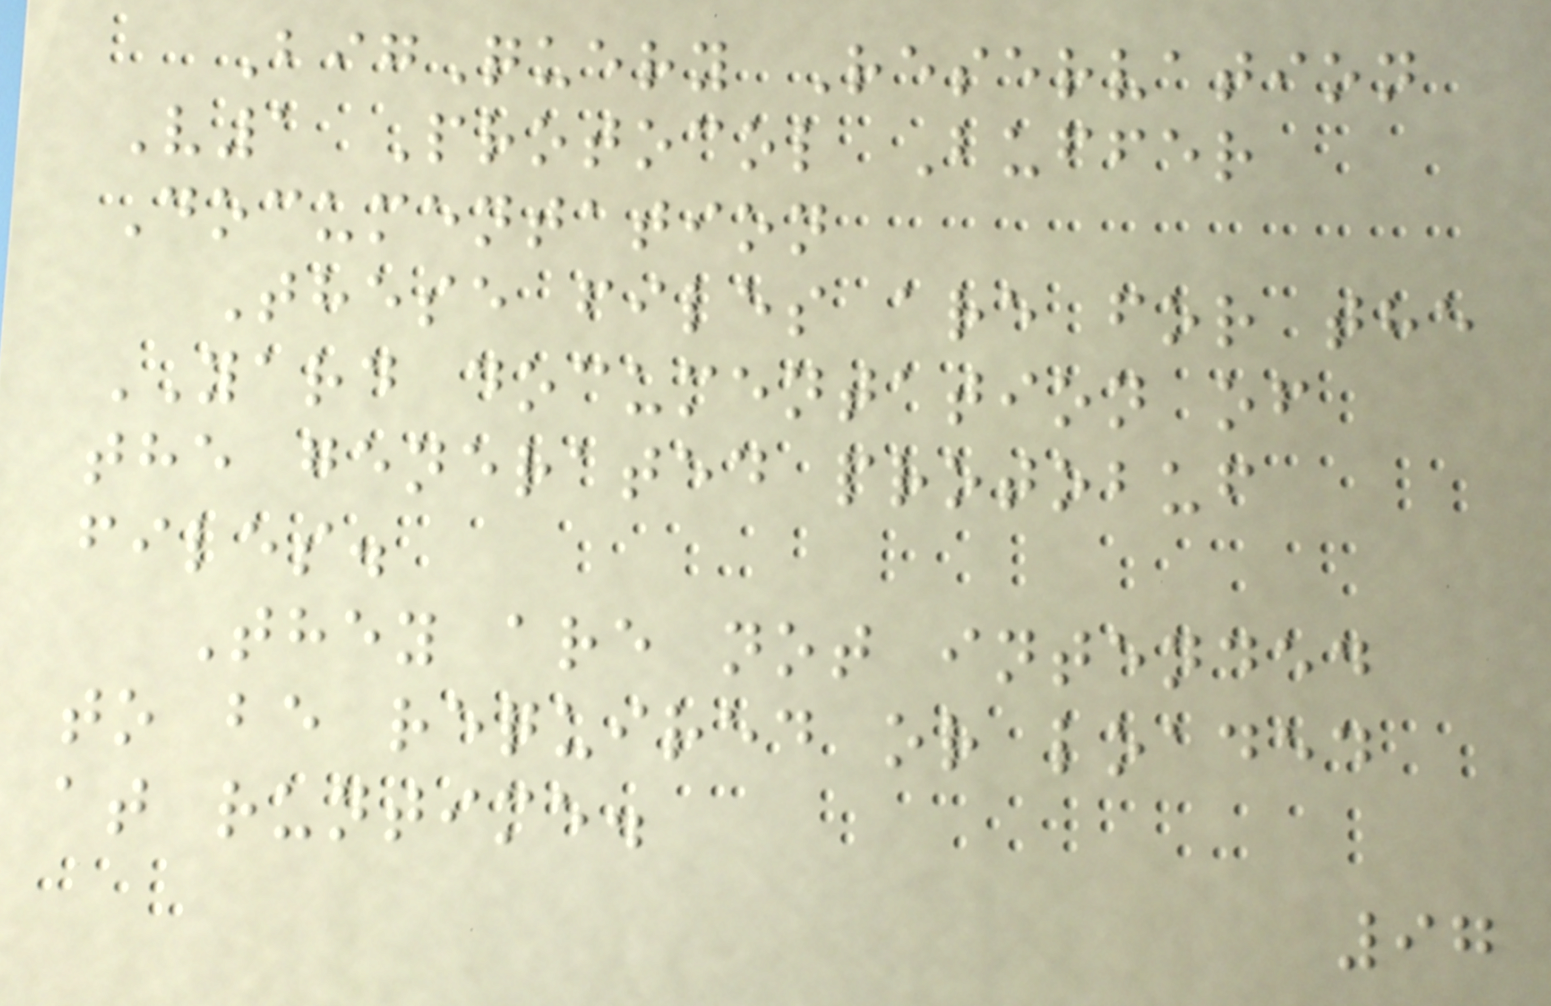BigQuery Reservation
V1 Protocol Buffer
Documentation
These files are for the
YARD documentation of
the generated protobuf
files.
They are not intended
to be required or loaded
at runtime.
97
